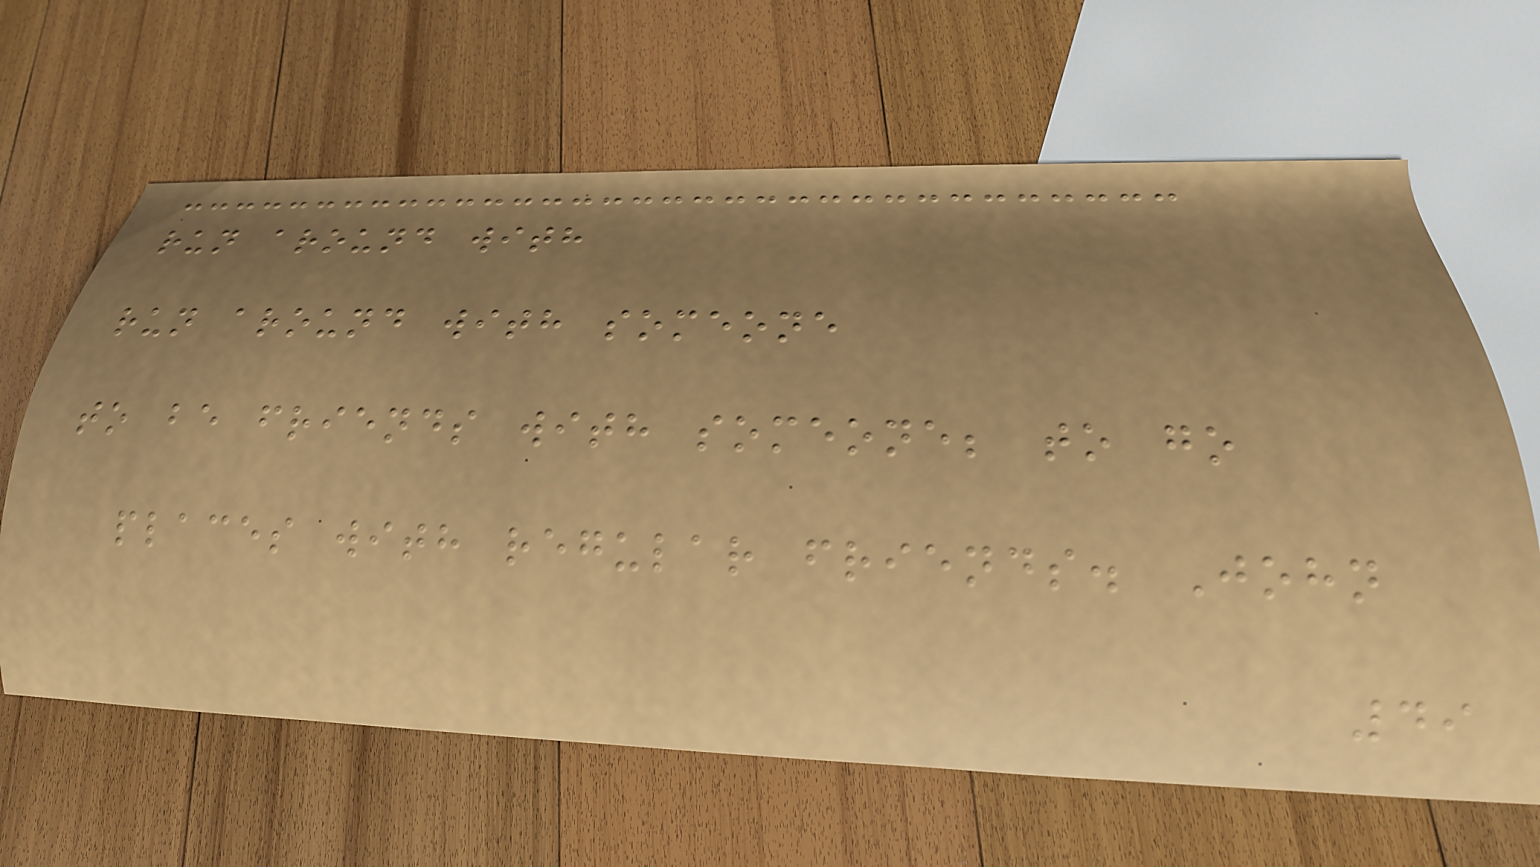run around with
run around with someone
to be friends with someone; to go
places with regular friends. John
49
